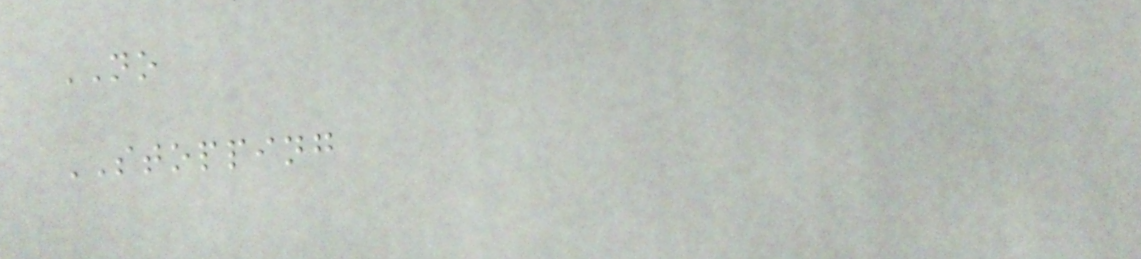NO
STOPPING
